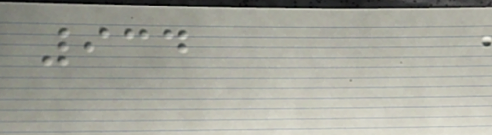934
